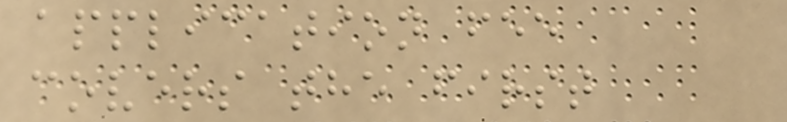application fee
covers the first
